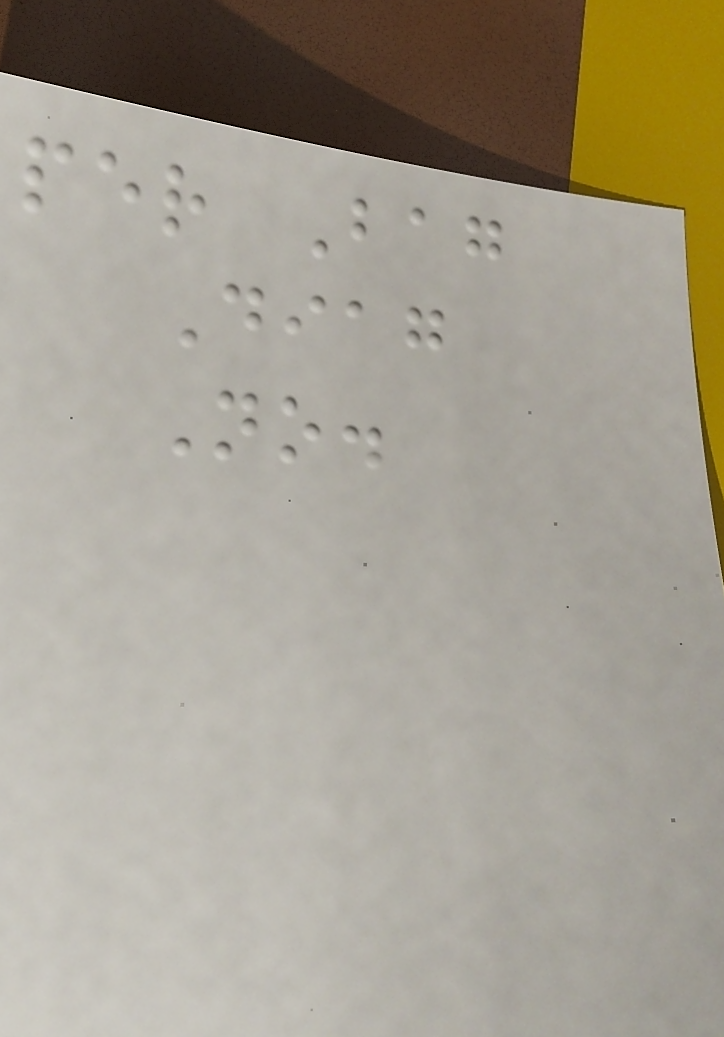per Bag
Diag
No.
